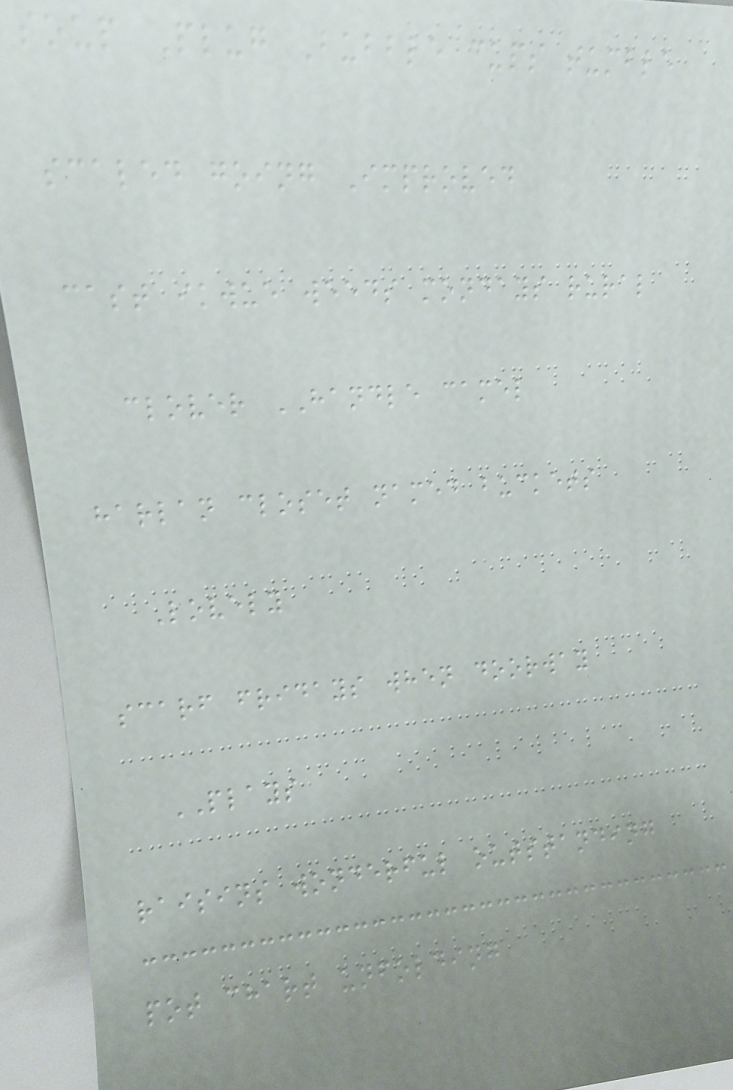soup Plug Bubble cups tumble
scaled going Improved
cast ikwue weeds mondays rural
clover HANDLE camel
harlan closet named buckets
Lovely
scarf fridays when doorway
PLAYS
raisins wonderful outstanding
pot chart unfolding
